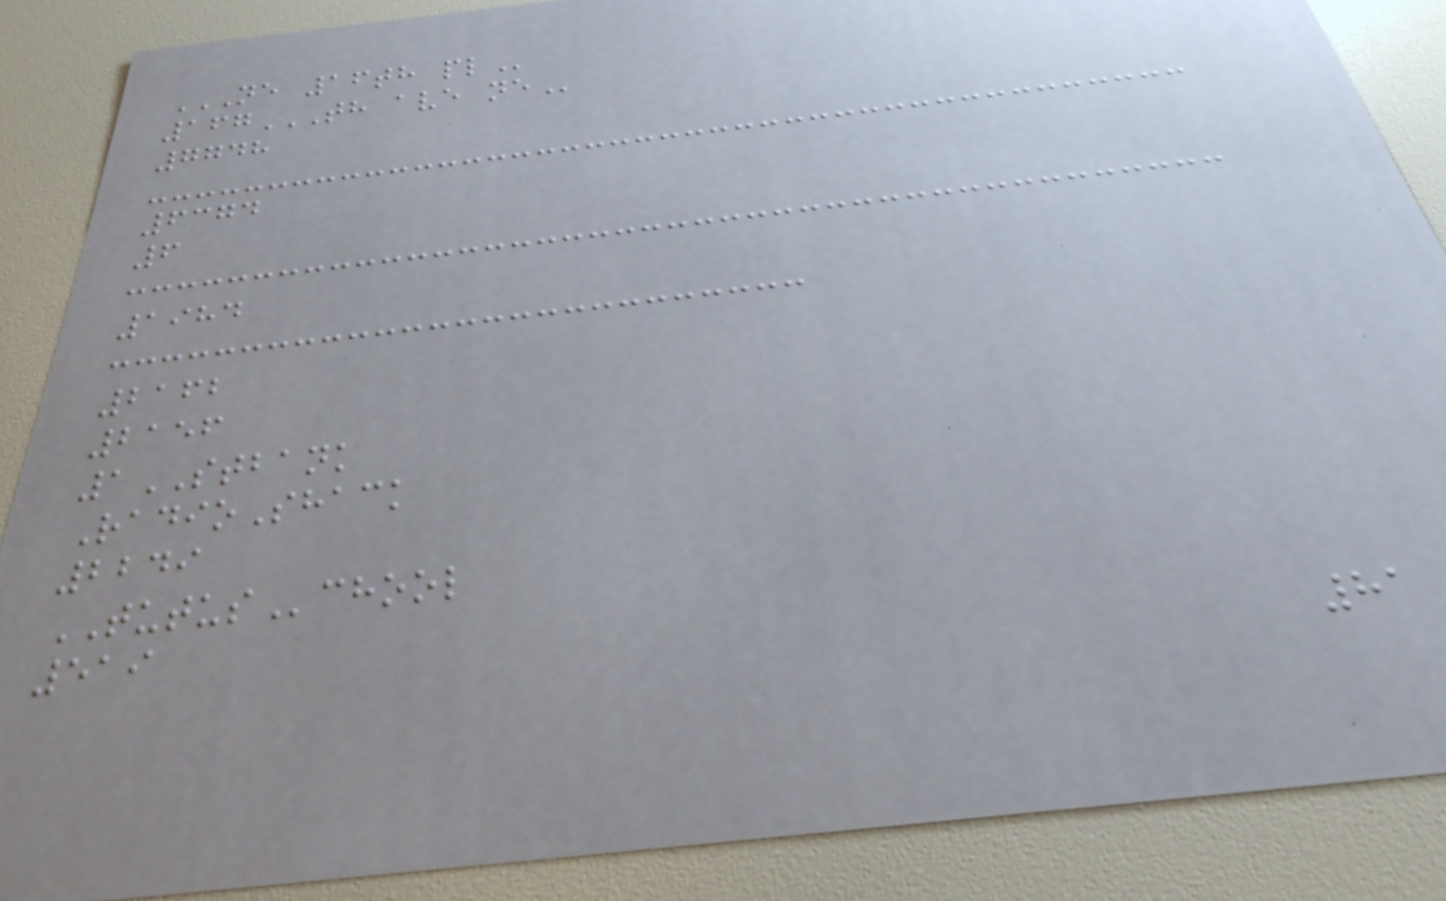NE 16TH PL
167TH AVE NE
7748
6374
6
1984
2162
2156
1STBANK
RadioShack
2249
TUTUSchool
519
81
